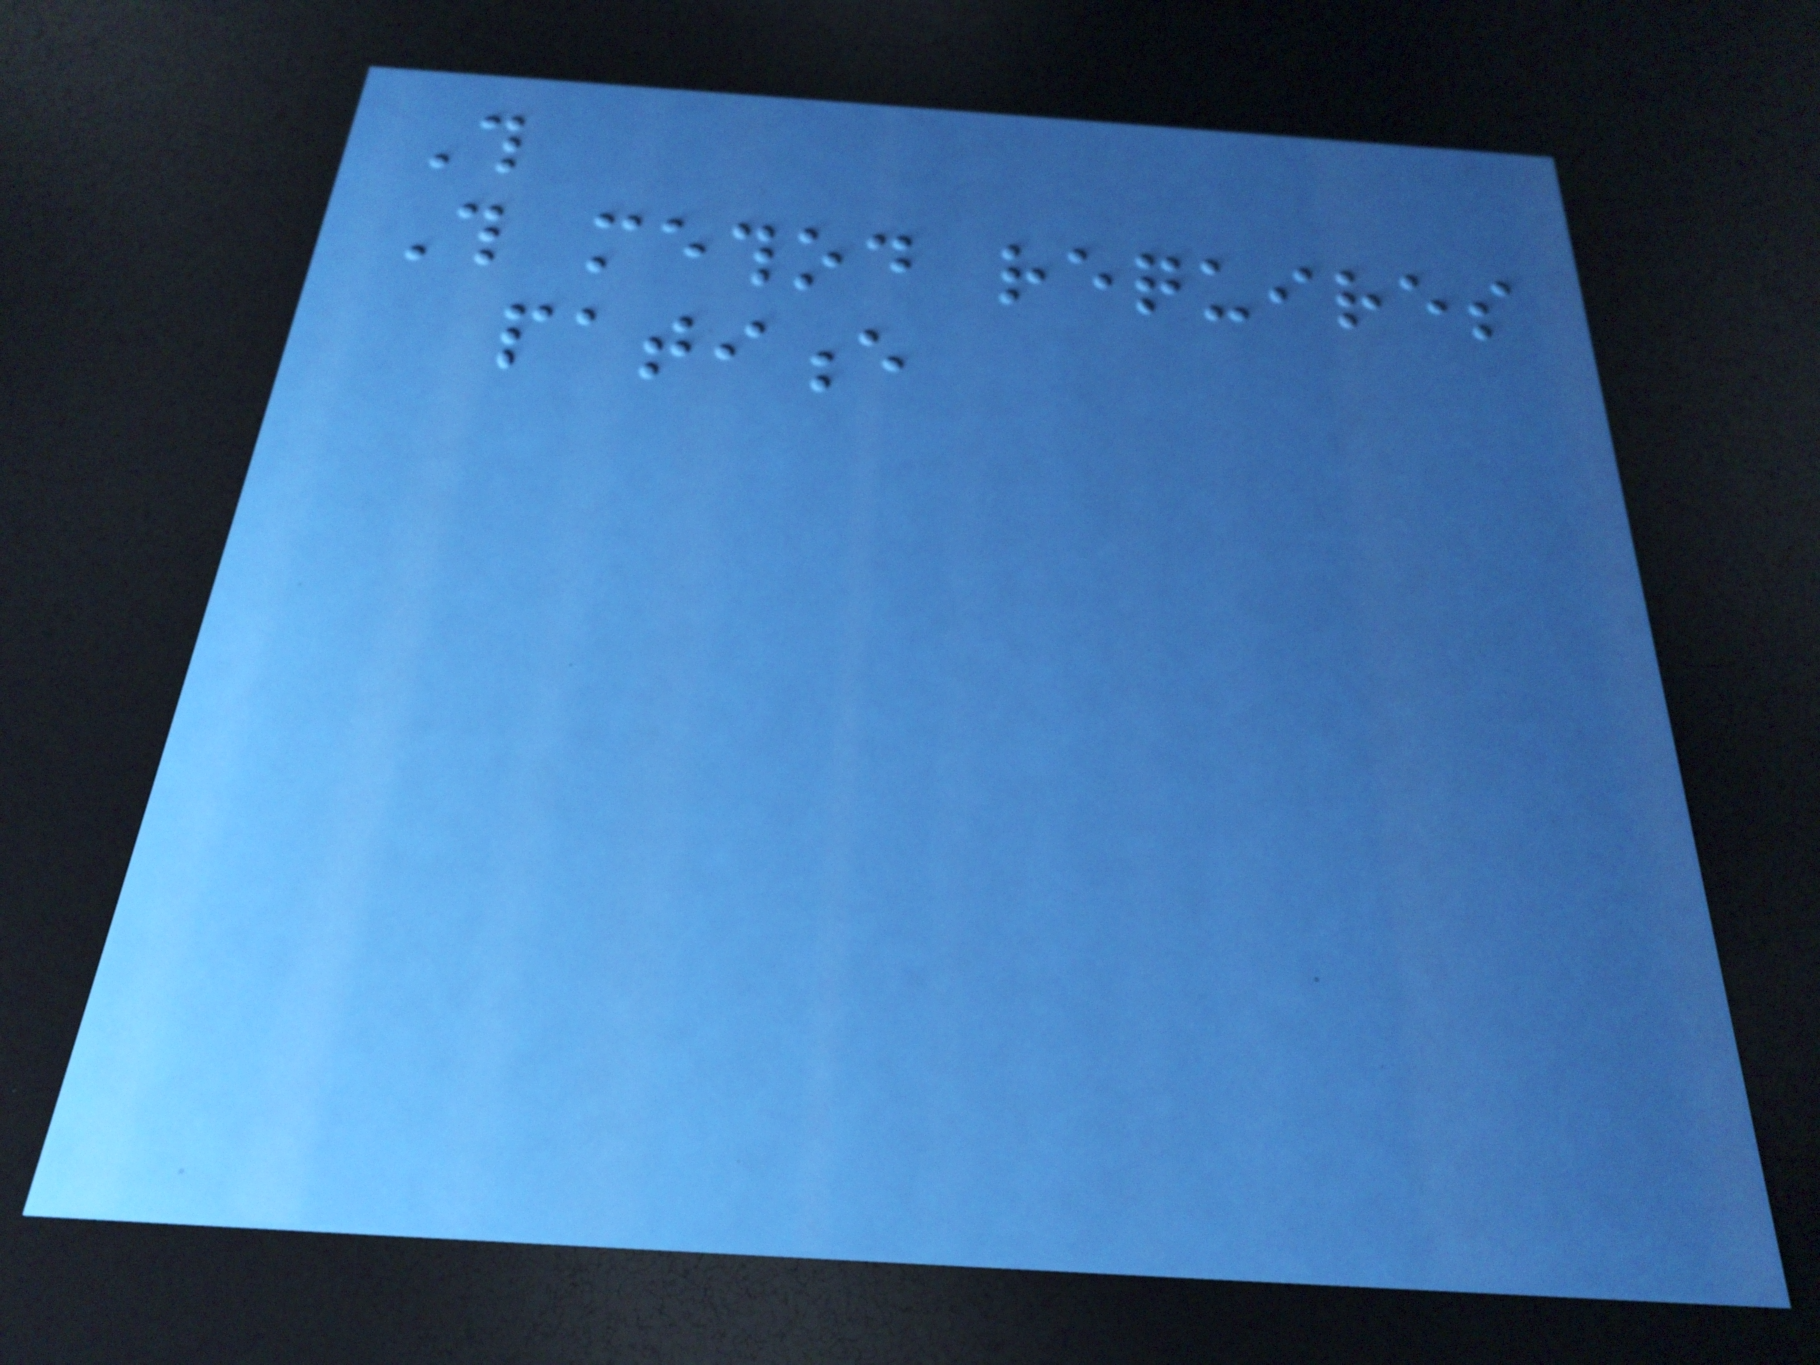This
This method requires
patience
